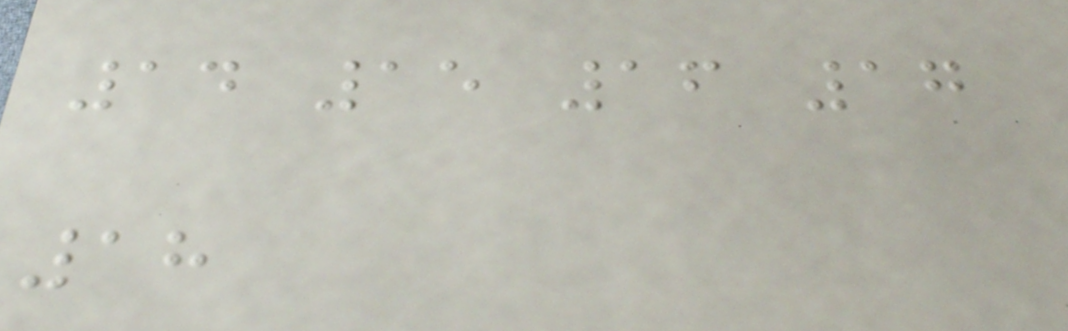14 15 16 17
18
